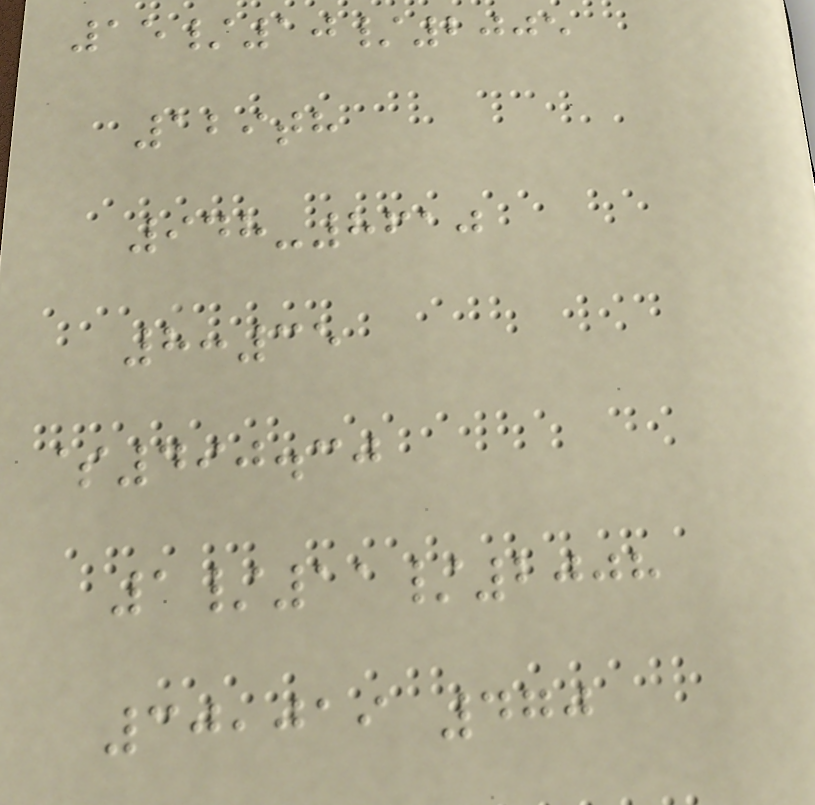15/10/2005
129th
948-8610
8:35
$490.30
1/11/2008
30,019 470
